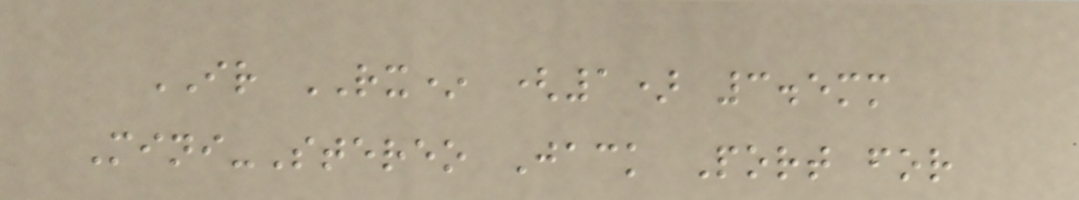IR RX* (1) 3.5mm
Mini-Stereo Jack Port for
